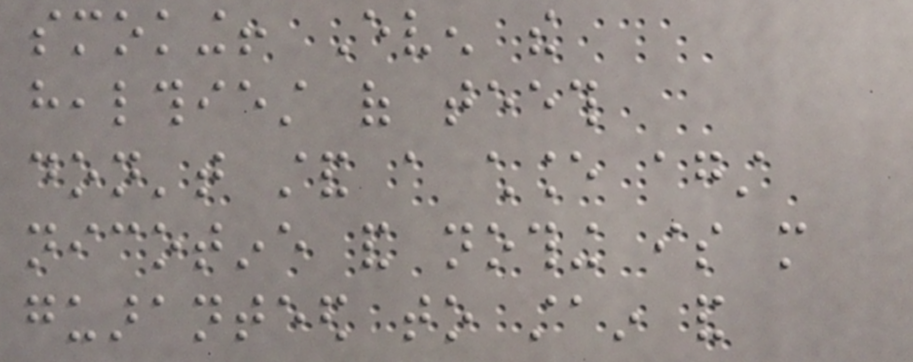smoking! Even the
healthiest of teeth
don't stand a chance against
nicotine and nothing is more
guaranteed to stain and
